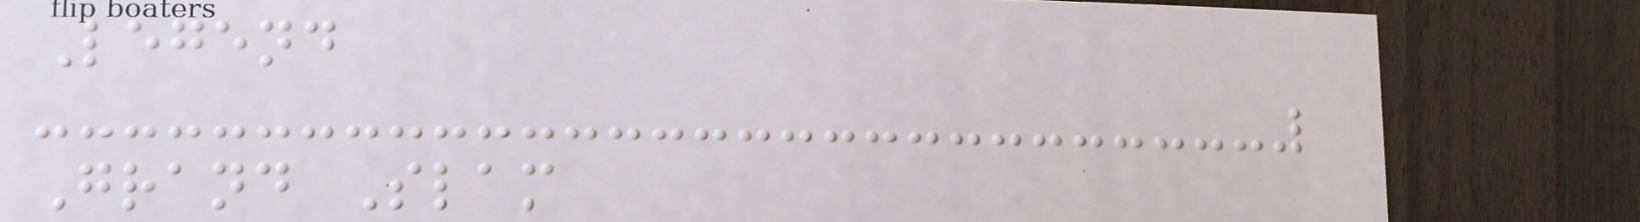Legend
Grand Slam
